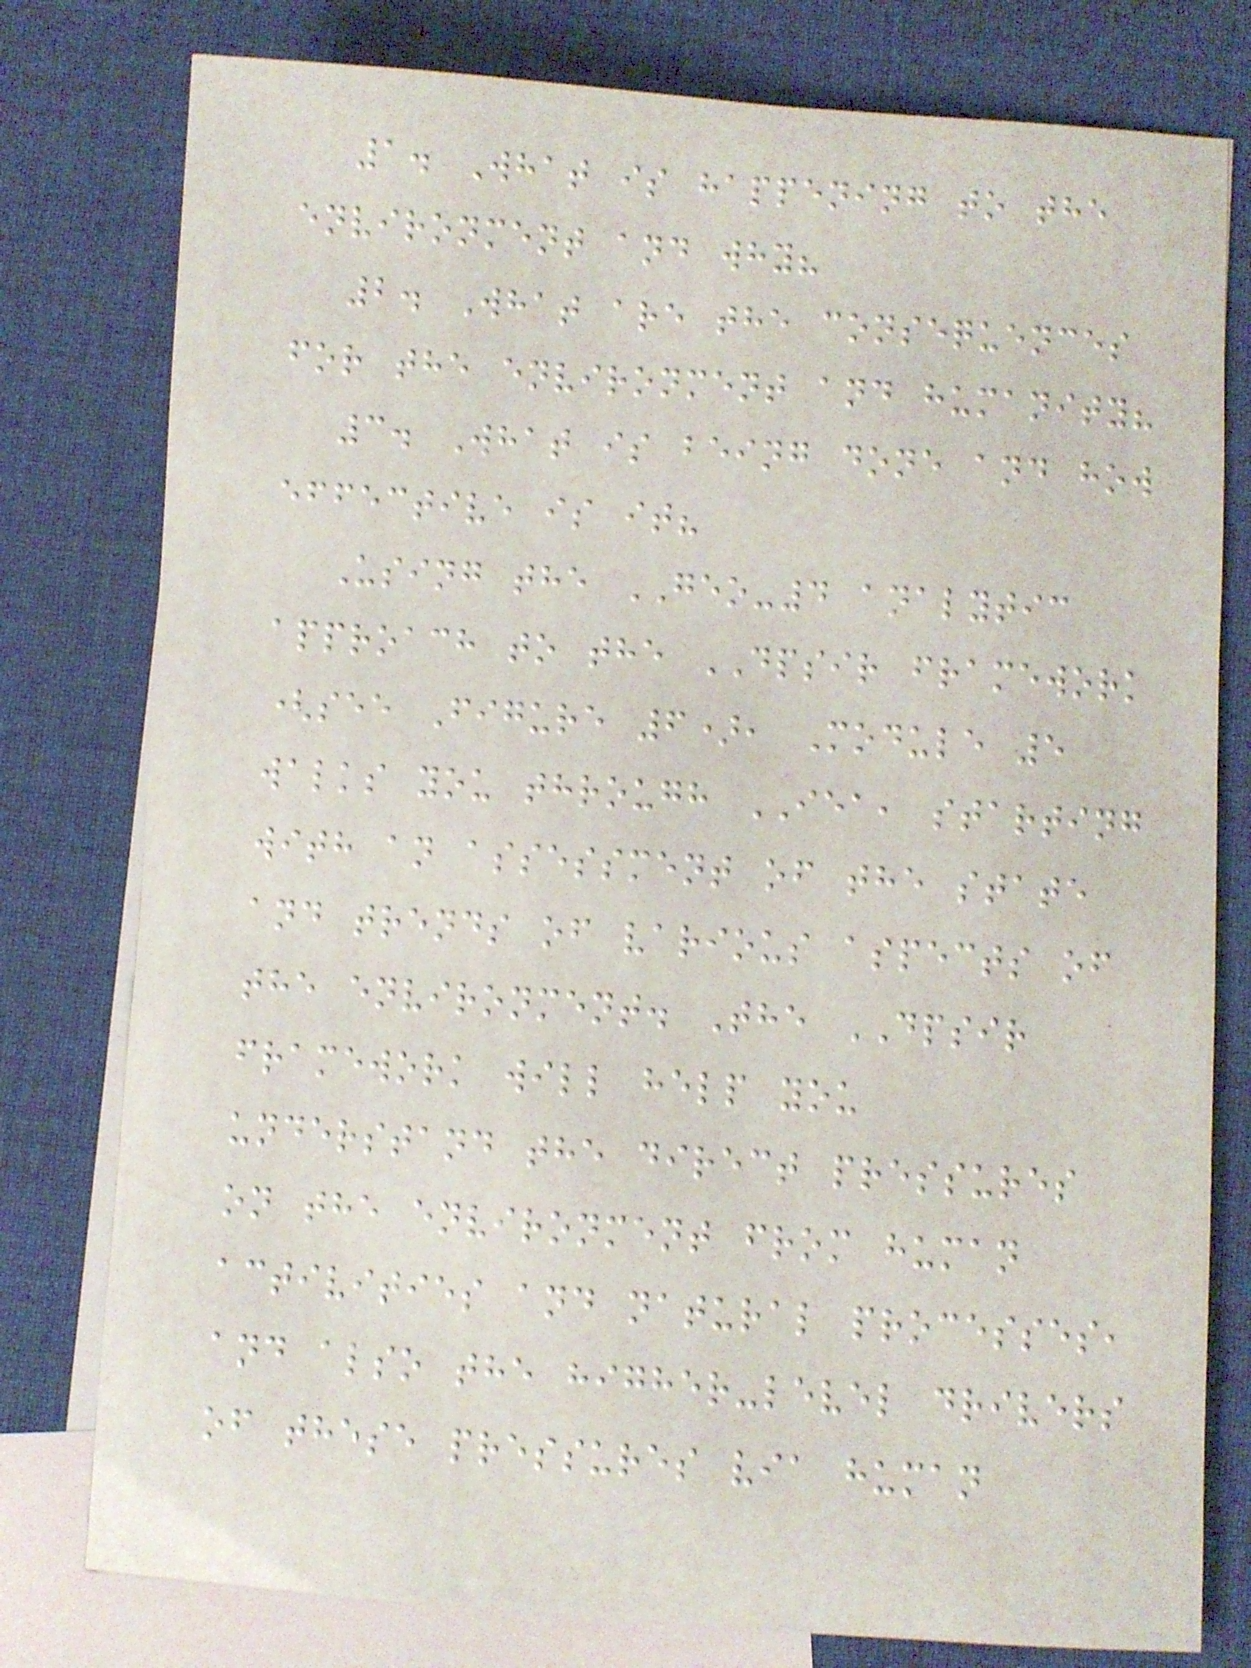1. What is happening to the
environment and why?
2. What are the consequences
for the environment and humanity?
3. What is being done and how
effective is it?
Using the GEO-4 analytic
approach to the DPSIR framework
(see Figure 6), Module 5
walks you through IEA, starting
with an assessment of the state
and trends of various aspects of
the environment. The DPSIR
framework will help you
understand the direct pressures
on the environment from human
activities and natural processes,
and also the higher-level drivers
of these pressures via human
